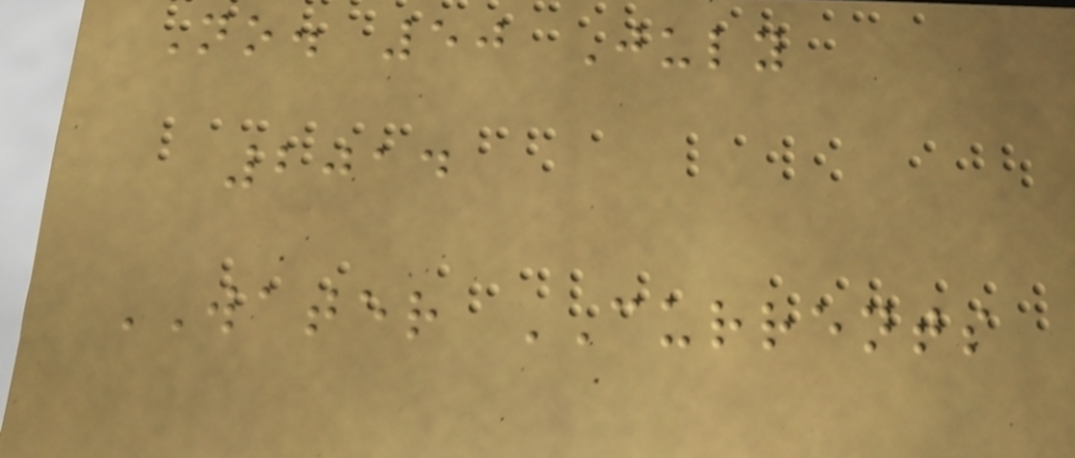No. 50 July
2014
WATER CURRENTS
